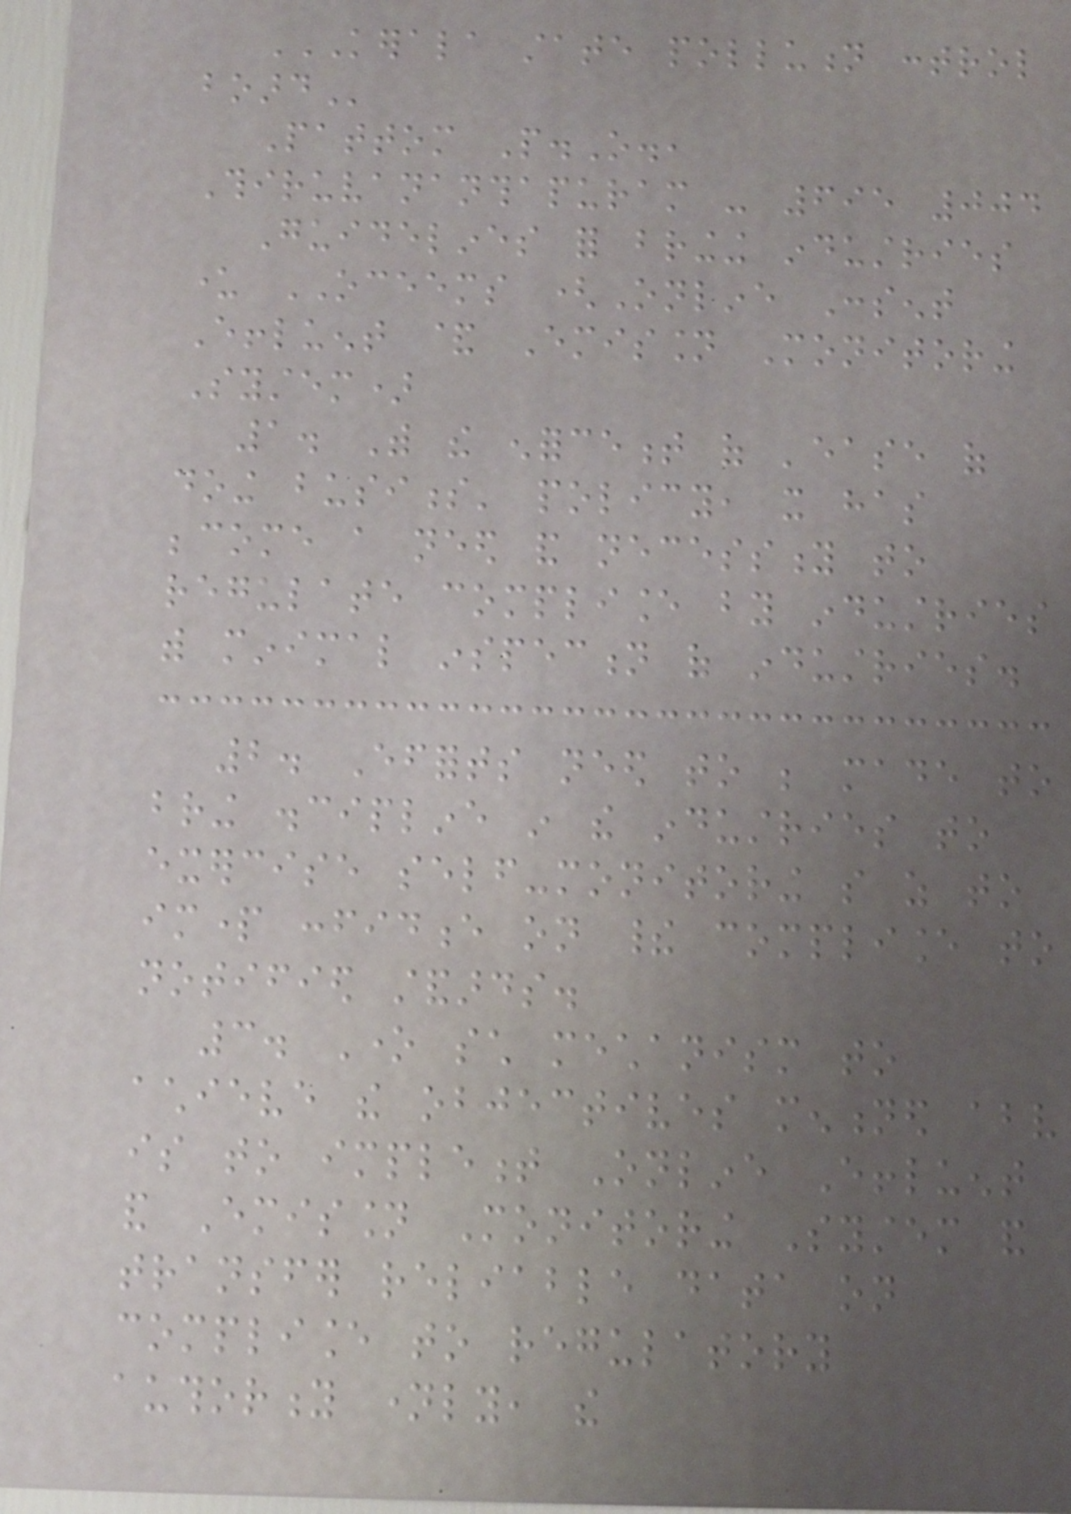KERALA STATE POLLUTION CONTROL
BOARD
Pattom P.O.,
Thiruvananthapuram - 695 004
Guidelines for bringing industries
under OCEEMS (Online Consent
Effluent & Emission Monitoring
System)
1. With the enforcement of 'ease of
doing business' policy, it has
become a need and necessity to
regulate compliance by industries
with minimal inspection of industries.
2. Efforts need to be made to
bring discipline in the industries to
exercise self-monitoring so as to
impart confidence on their compliance to
notified standards.
3. One such mechanism to
achieve the objectives mentioned above
is to implement Online Effluent
and Emission Monitoring System and
transfer reliable data on
compliance to regulatory
authority namely, the
